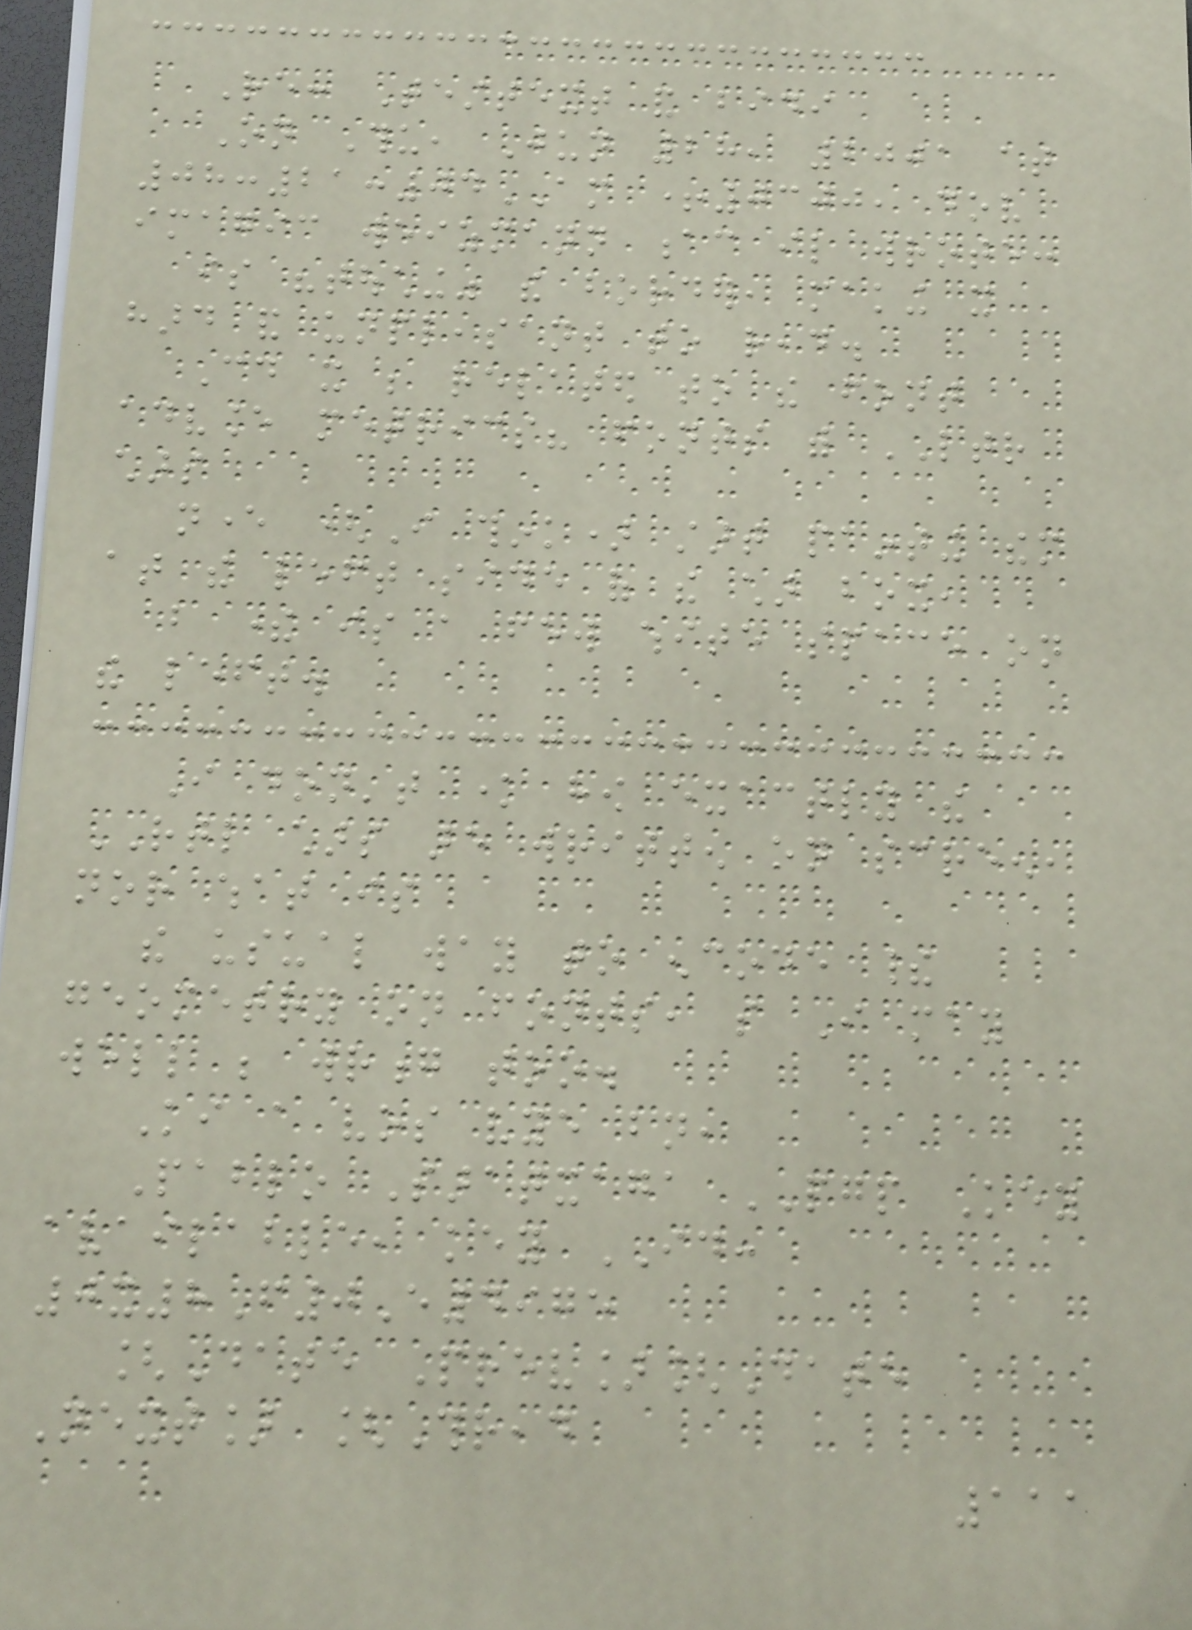Re: Testtext and bidi
On Thu, Jun 28, 2001 at
08:21:04AM +0300, dov
imagic weizmann ac il wrote:
is "touching" the border, making it
hard and unpleasant to read.
Could it be related to the font
advance metrics? fonts with LTR
chars
never (I think) start painting them
at the left side of the char box,
but there is a few white space on
the left.
I don't know how exactly the
RTL chars are written on screen,
nor what is
the usual way to encode their
geometry on fonts, so I may
well be wrong too.
Ki a vos vye bn,
Pablo Saratxaga PGP Key
available, key ID:
0x8F0E4975
[Date Prev][Date
Next] [Thread
111
